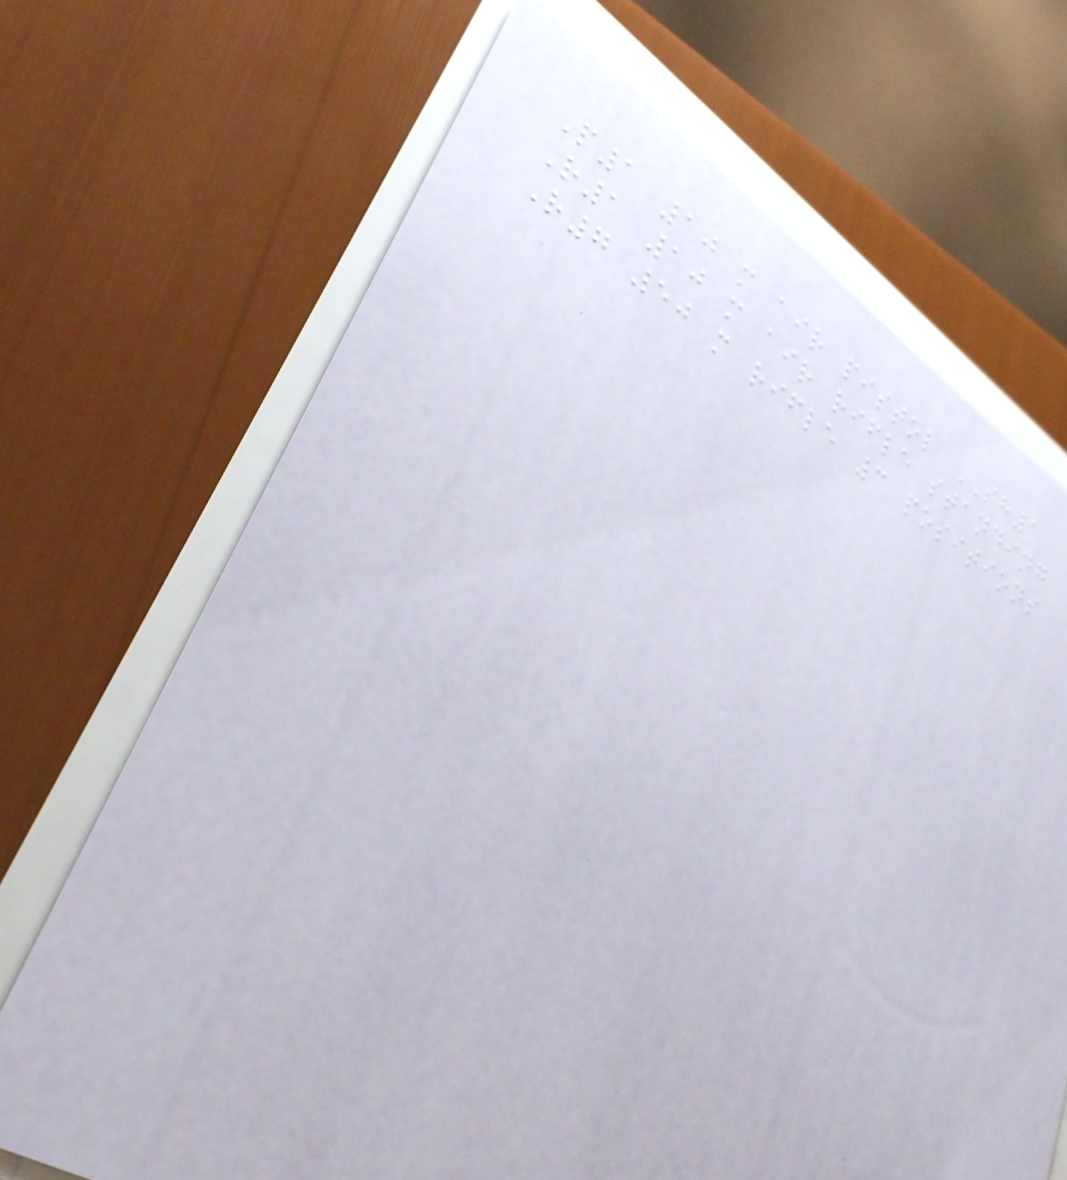P1 10 m air pistol SH1
R1 10 m air rifle standing
R7 50 m rifle 3 positions
